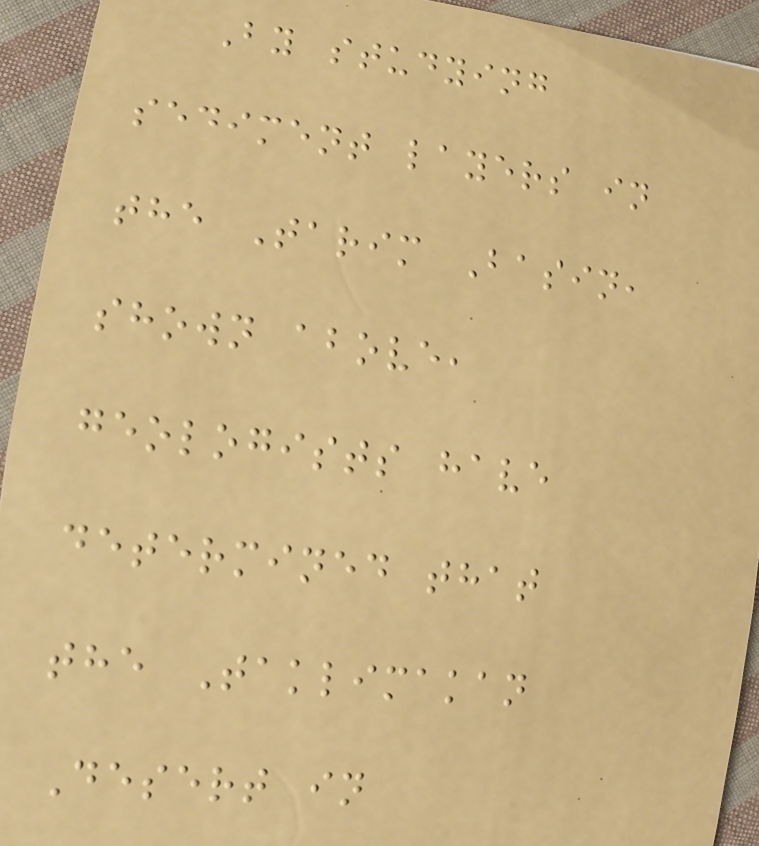By studying
sediment layers in
the Tarim Basin,
shown above,
geologists have
determined that
the Taklimakan
Desert in
